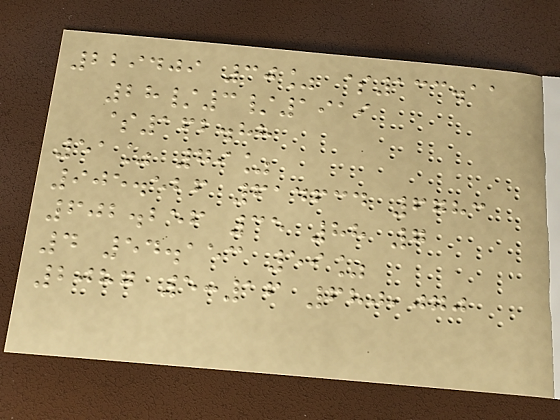229409 30% $133.11
28/3/1919
$162.88
51% 79%
905.526 614634 6783
602.256 35 88 7
4 54.153 59%
2087 5:16 680,070
